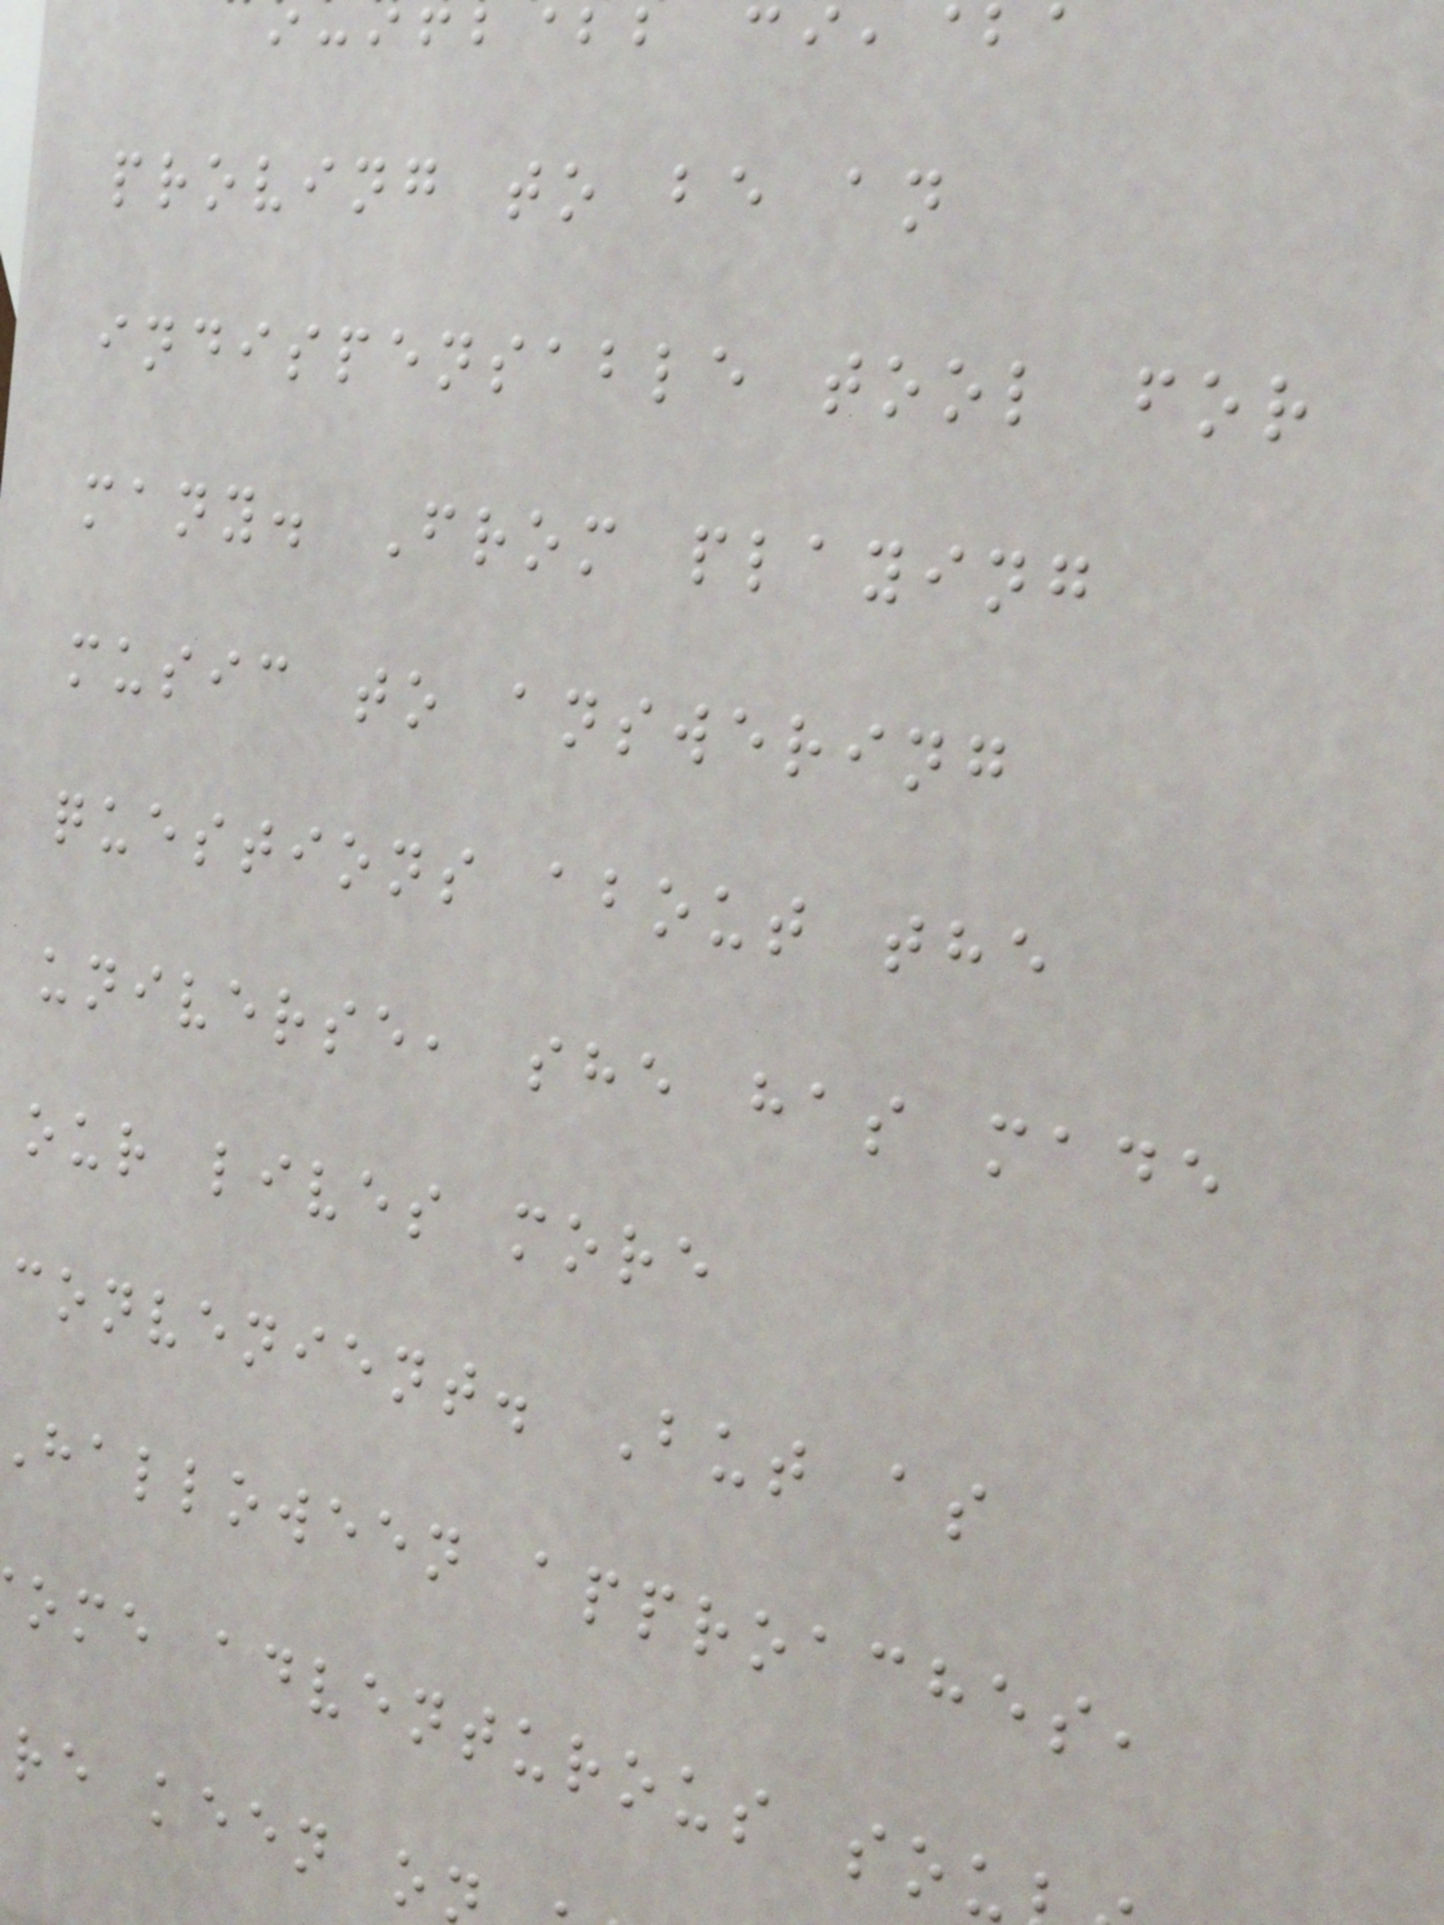proving to be an
indispensable tool for
many. From playing
music to answering
questions about the
universe, she has made
our lives more
convenient. But as
halloween approaches,
ome adventurous sou
re keen o
